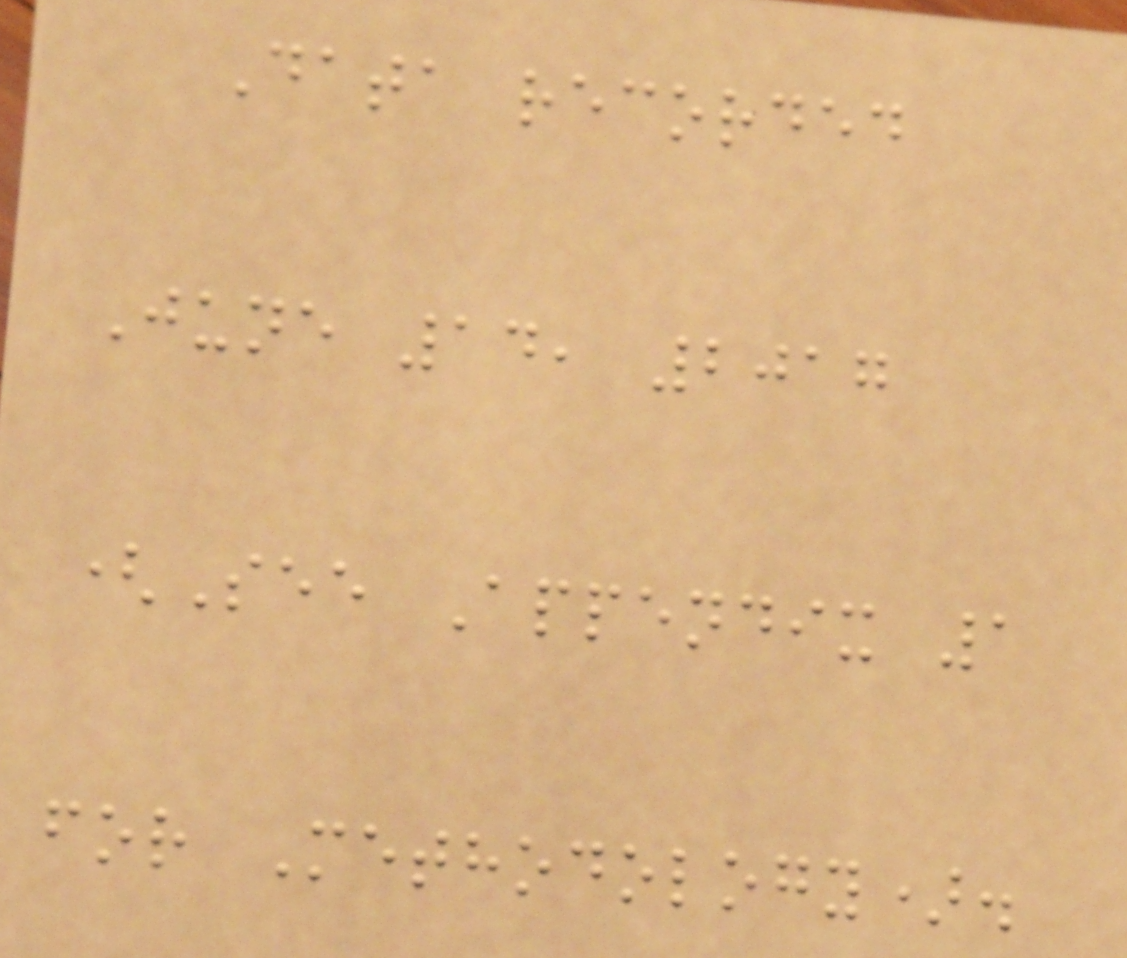Data recorded
June 14, 2017
(See Appendix 1
for Methodology).
